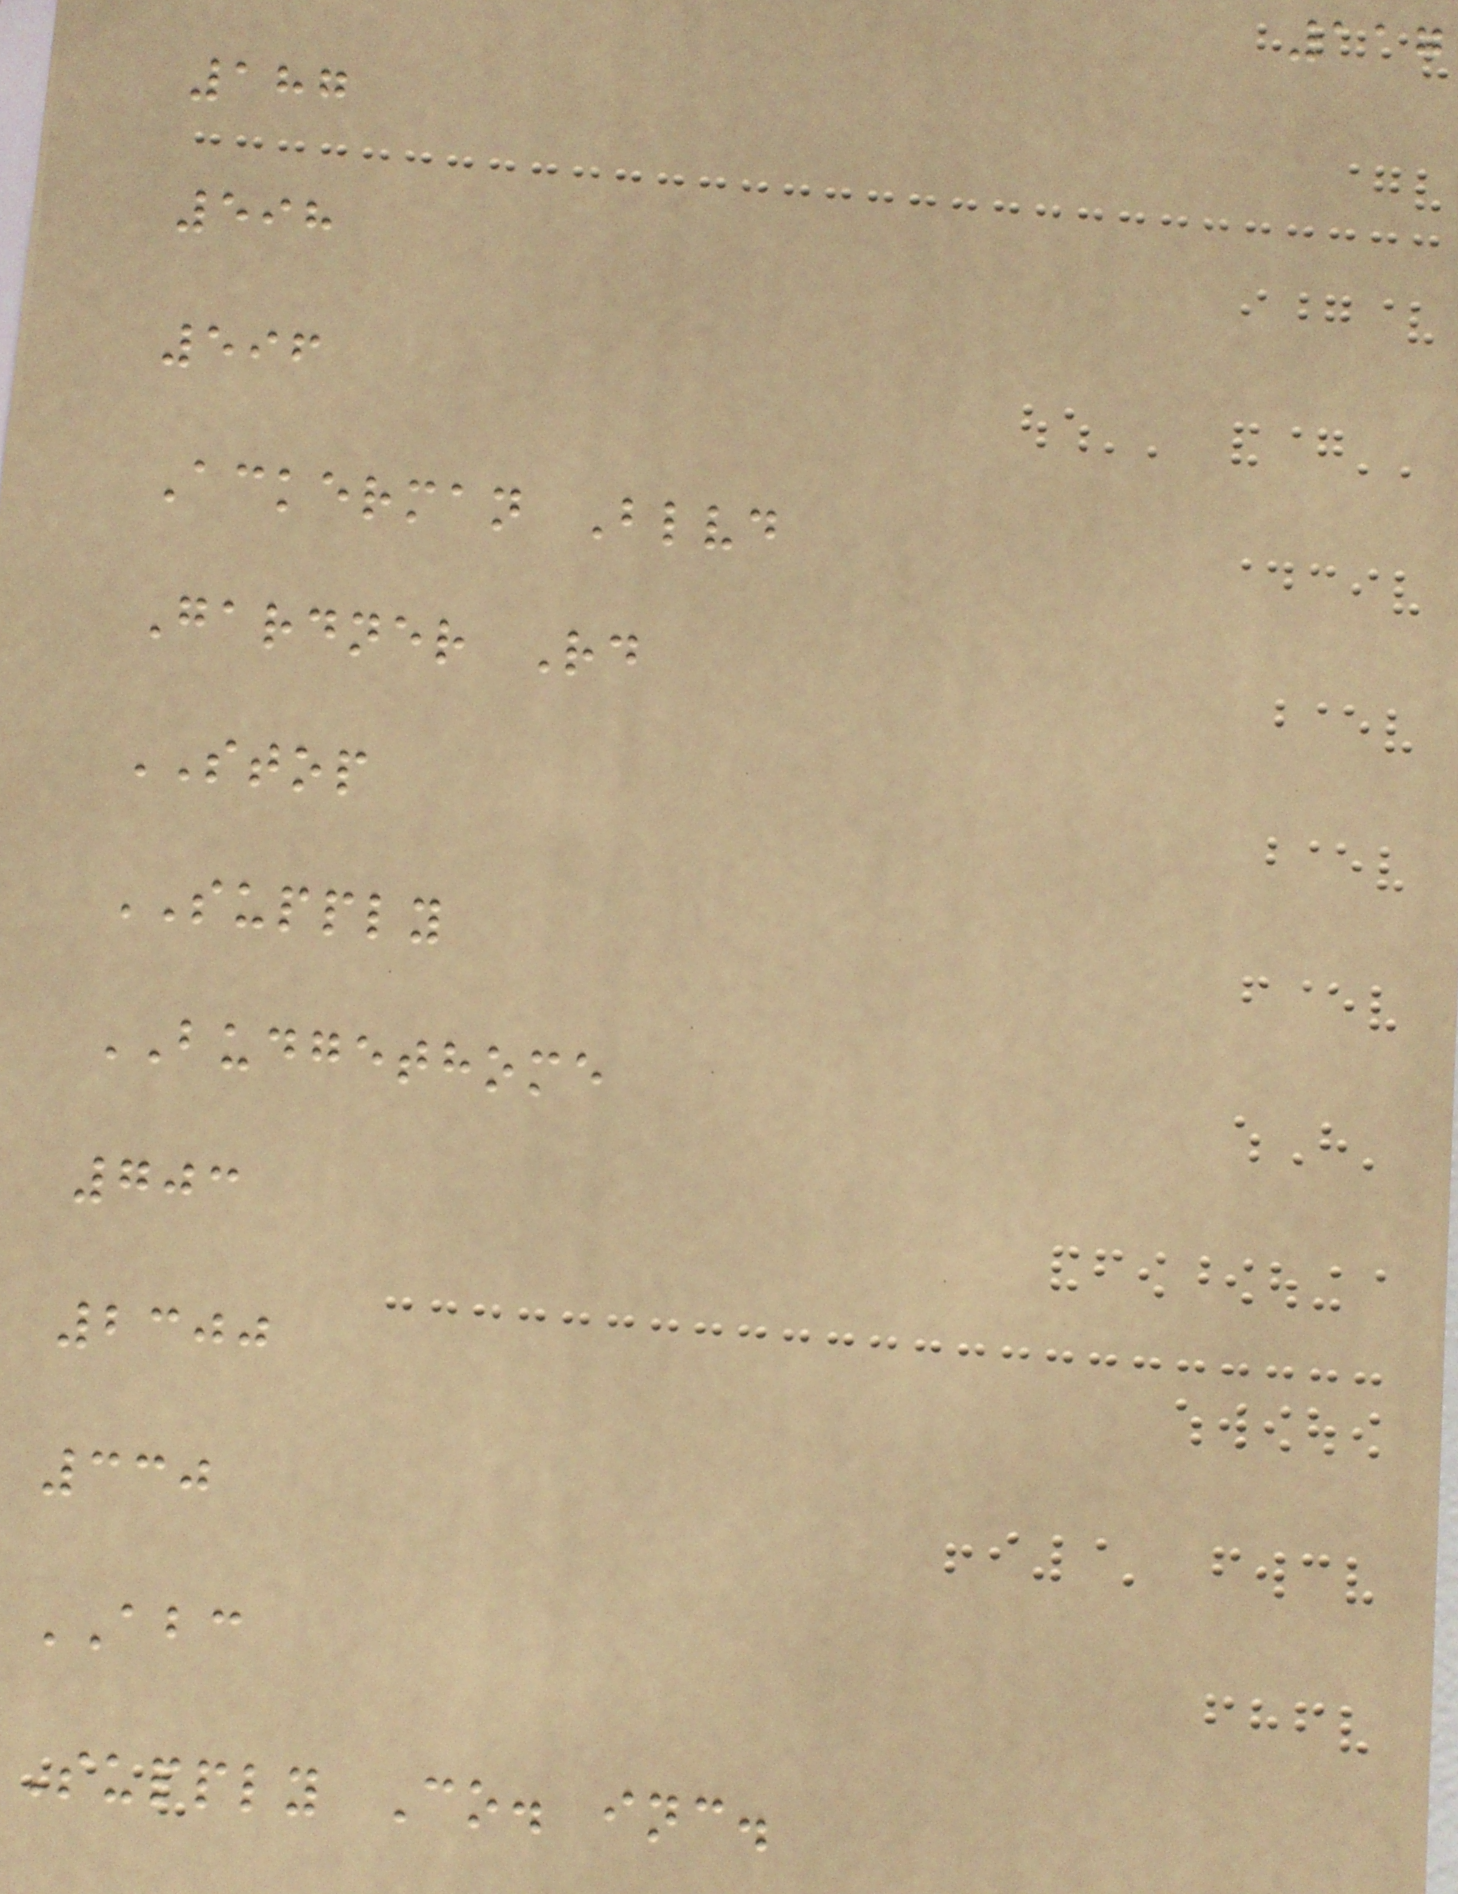117
187
598
596
Ackerman Blvd
Gardner Rd
STOP
SUPPLY
BUDGETHOME
703
2300
330
ABC
Supply Co. inc.
